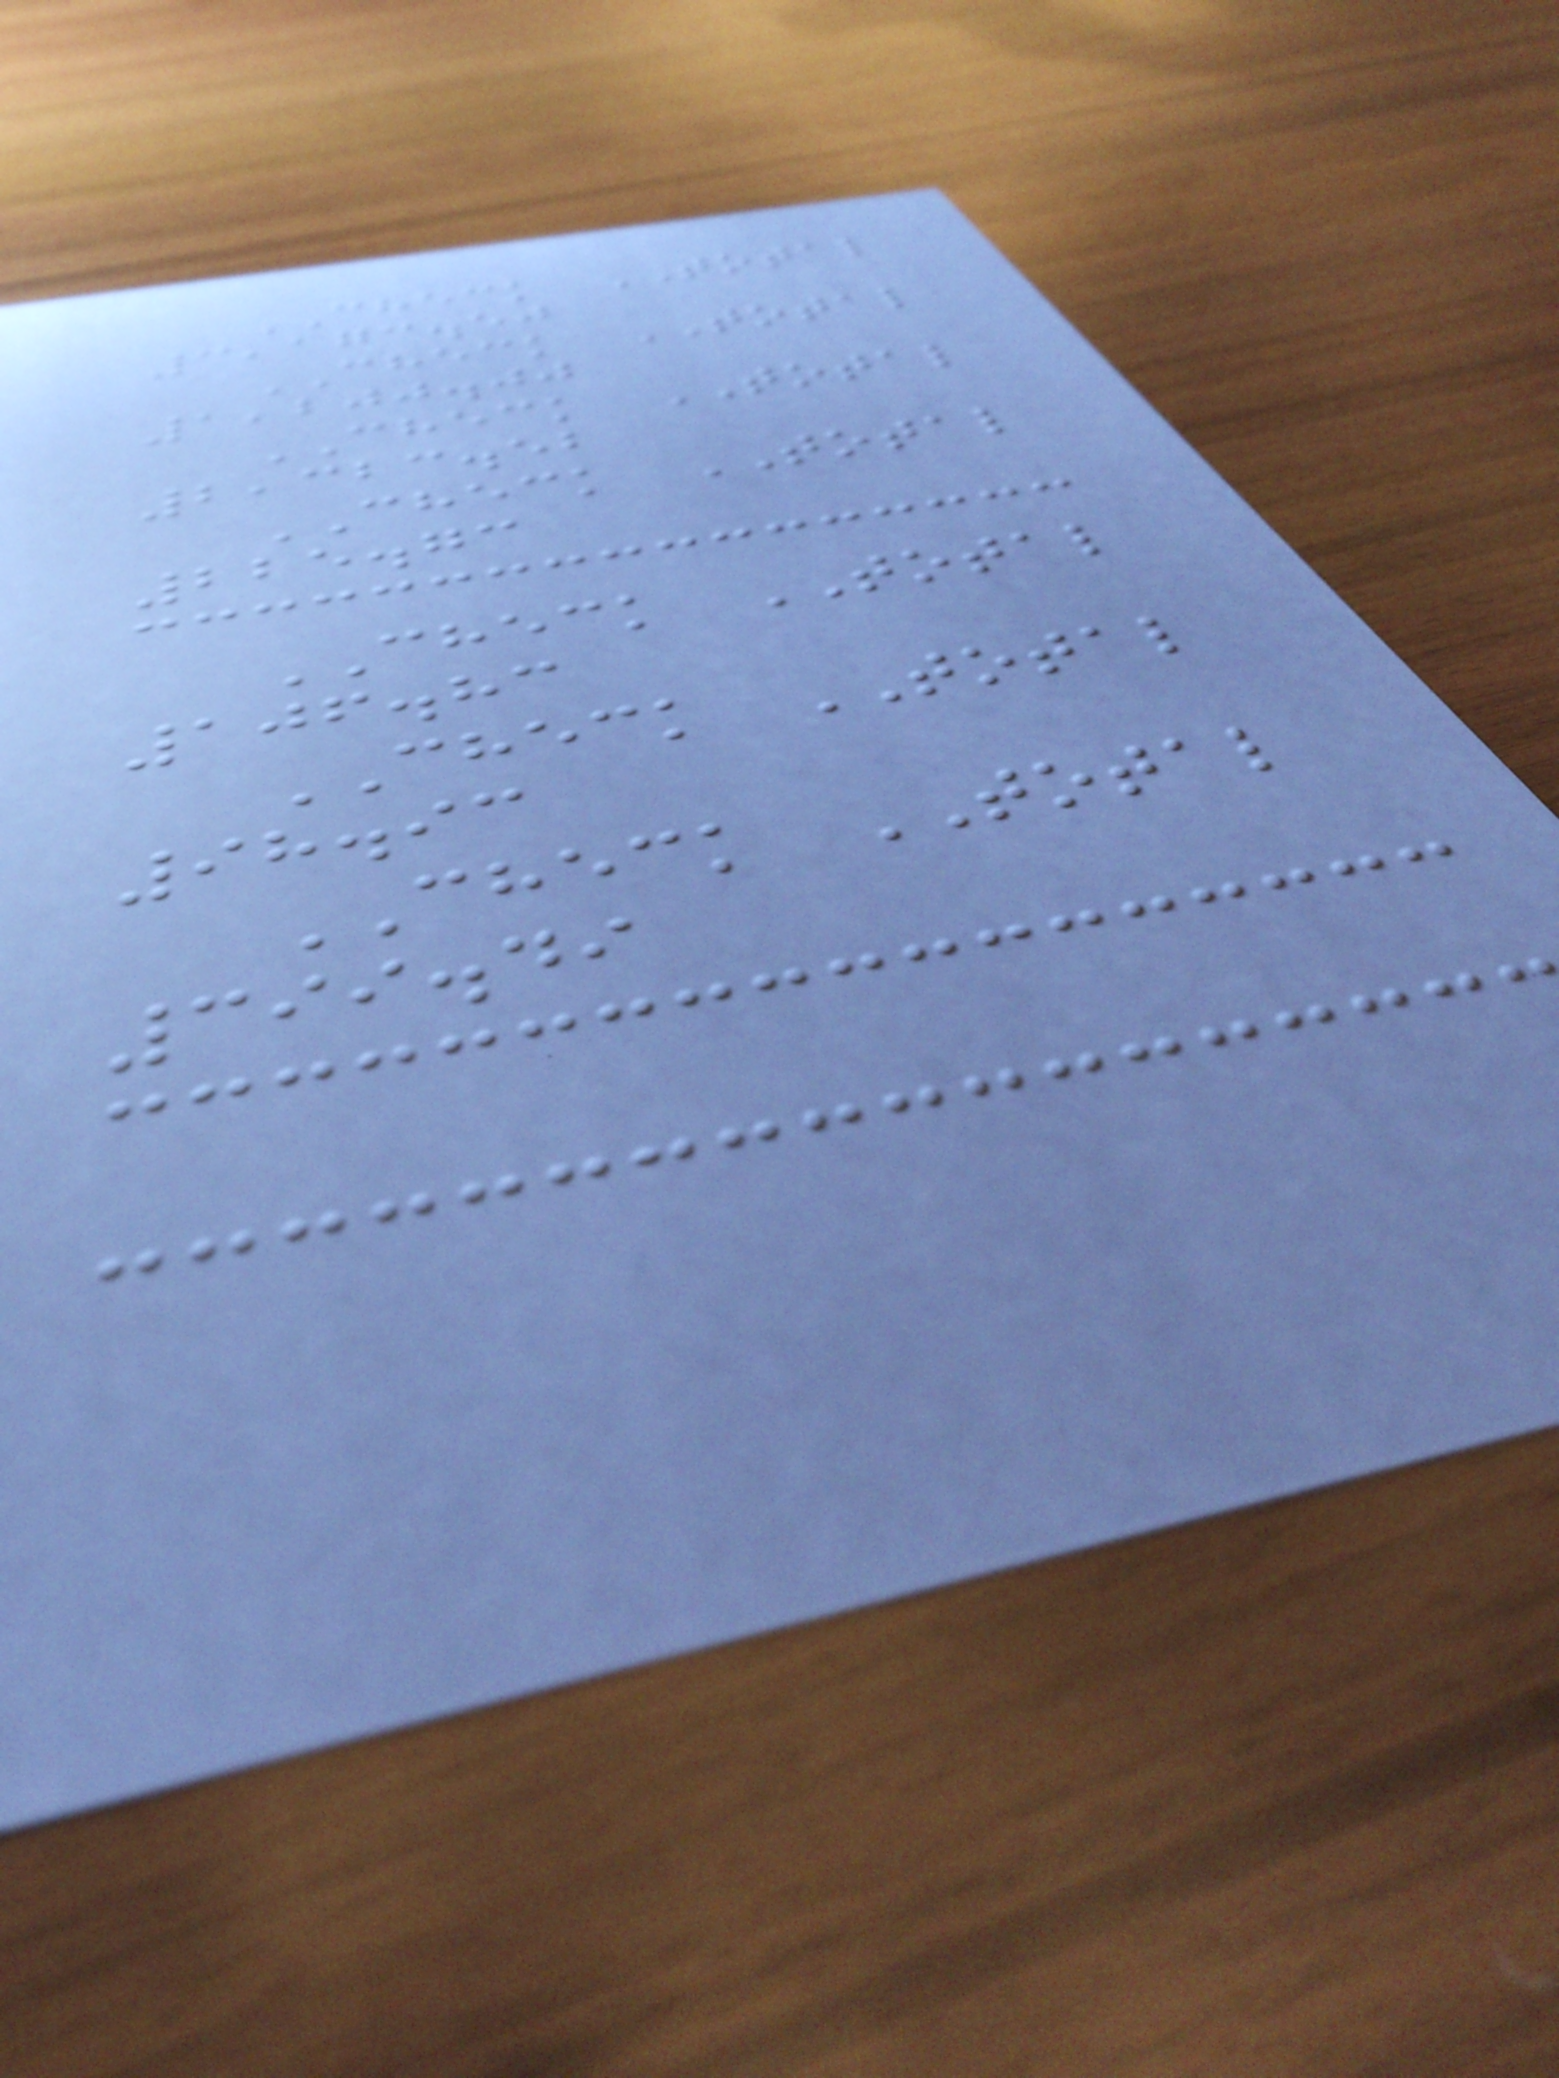CHECK TOTAL
3,173.50
CHECK TOTAL
1,200.00
CHECK TOTAL
2,323.52
CHECK TOTAL
225.73
CHECK TOTAL
106.83
CHECK TOTAL
98.93
CHECK TOTAL
399.49
